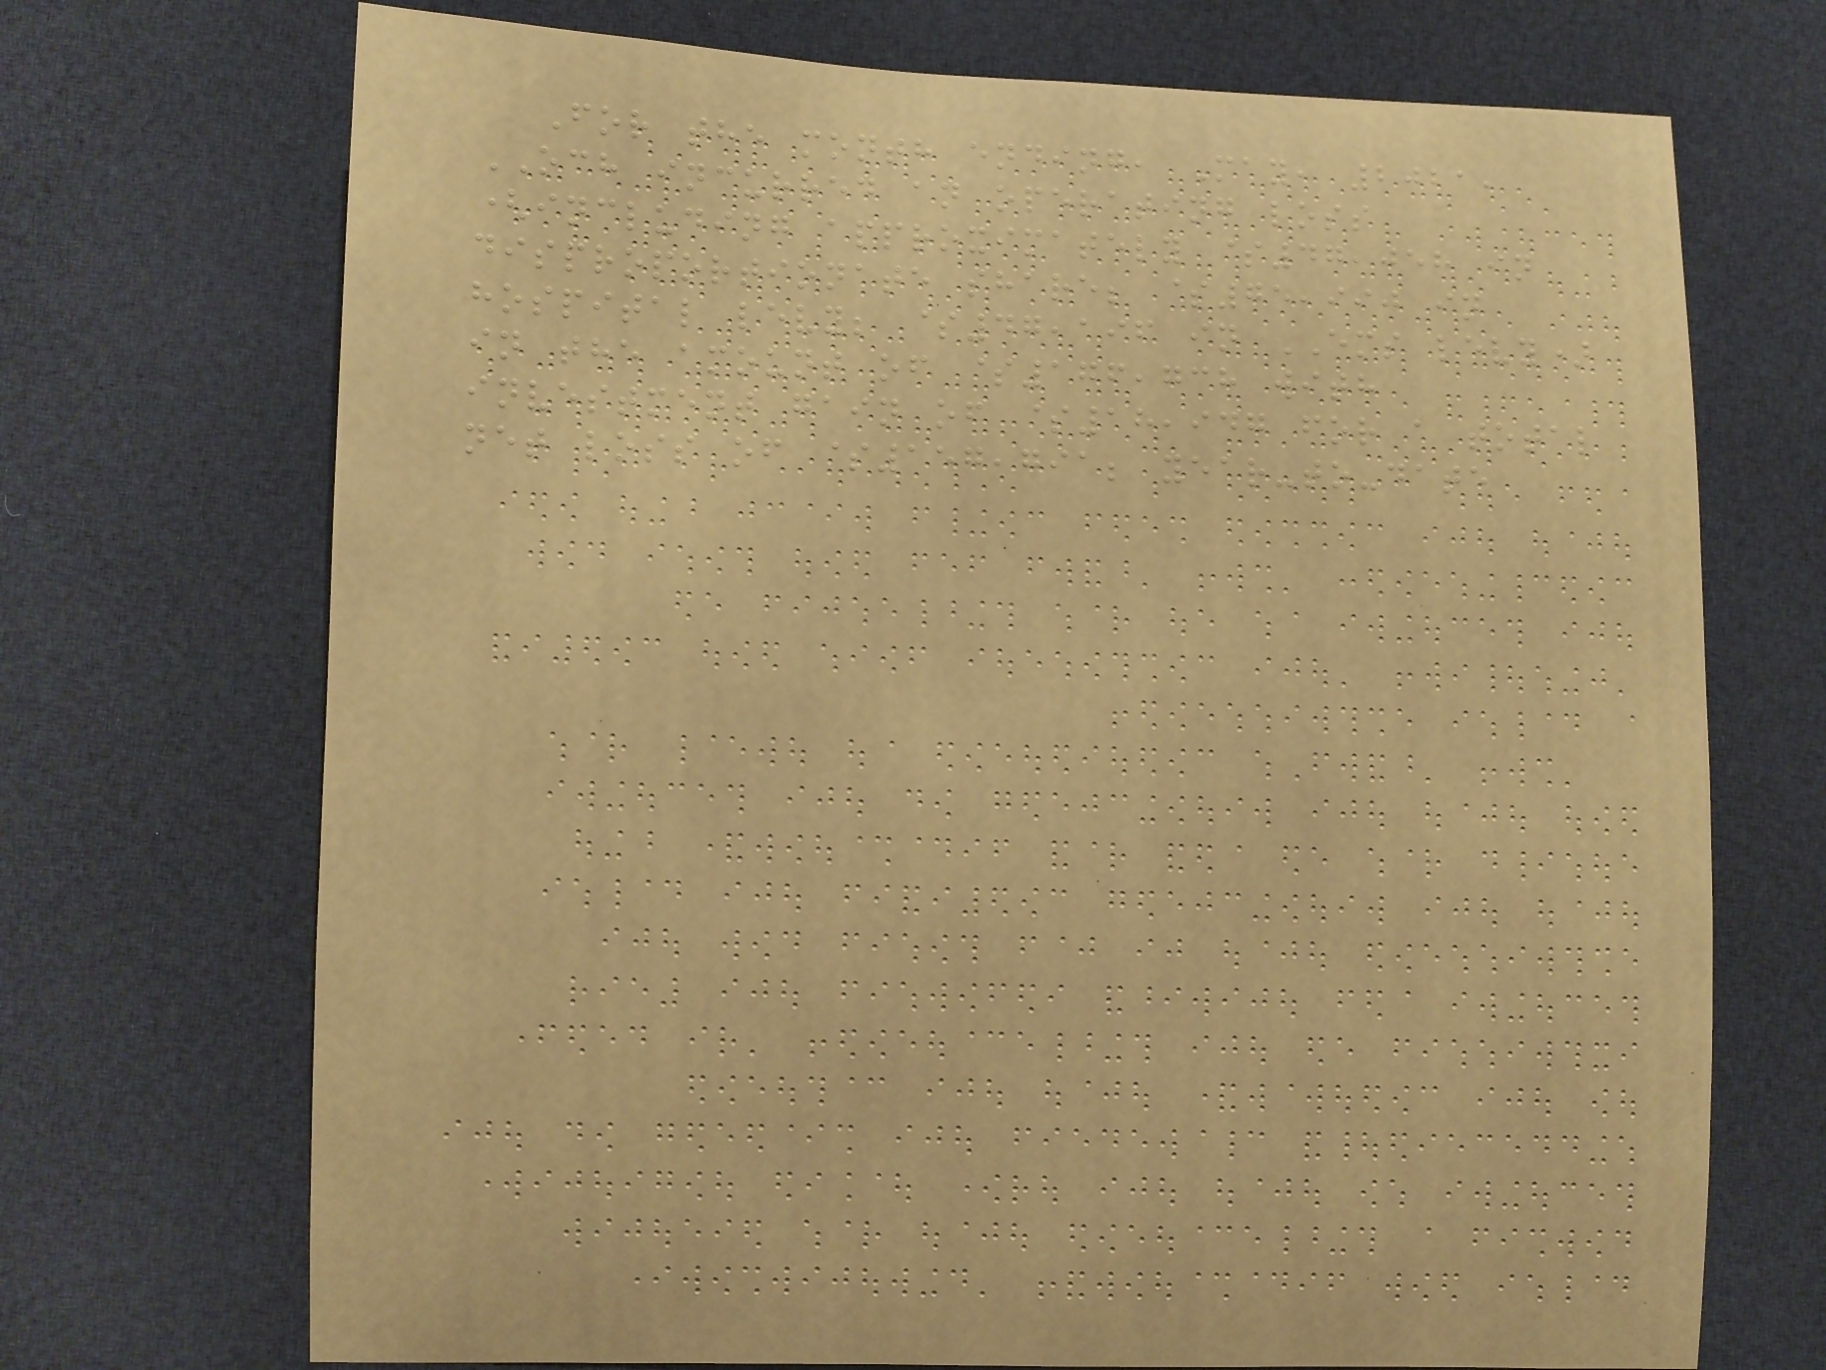For the month ending, May, 2021,
OCH incurred an operating loss
(including approximately $47,058 in
disproportionate share; $75,990 in
hospital levy; $47,196 in EMS levy)
in the amount of $176,738 with
investment gain of $18,947 for a total
net loss of $157,791; year-to-date
